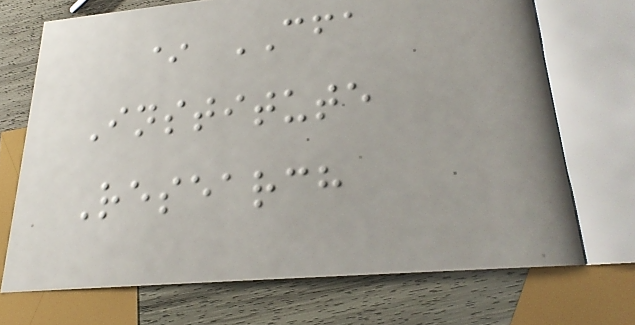* CFA
Institute
Research
